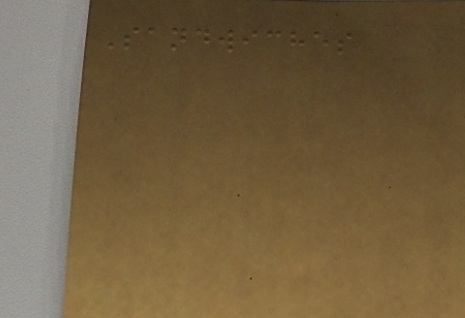Sandwiches
